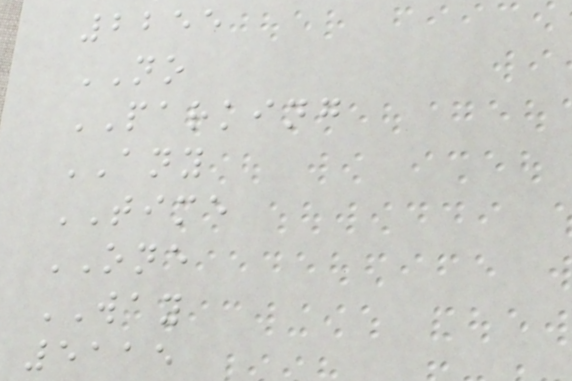2255
NO
PARKING
ANY
TIME
ONE
WAY
5115
